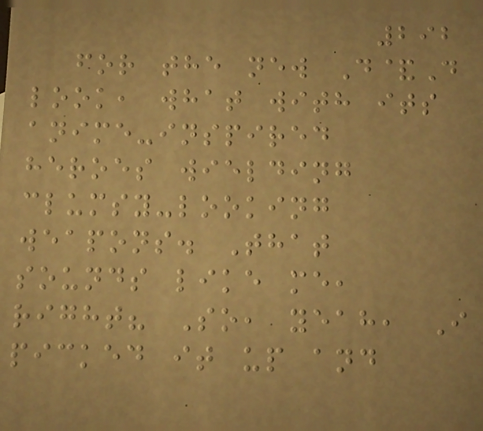292
for the new D&D
look, what with its
anime-inspired
heroes wielding
clumsy-looking
weapons. That
sounds like me,
right? So, yeah, I
picked it up and
